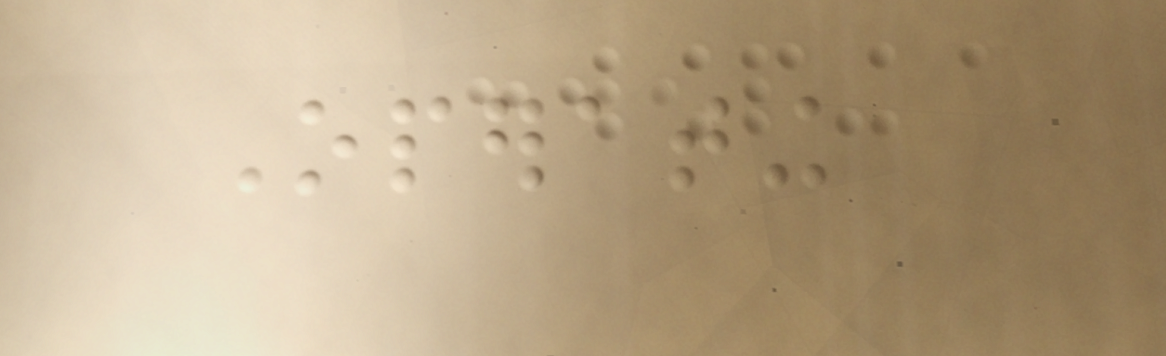Operating
